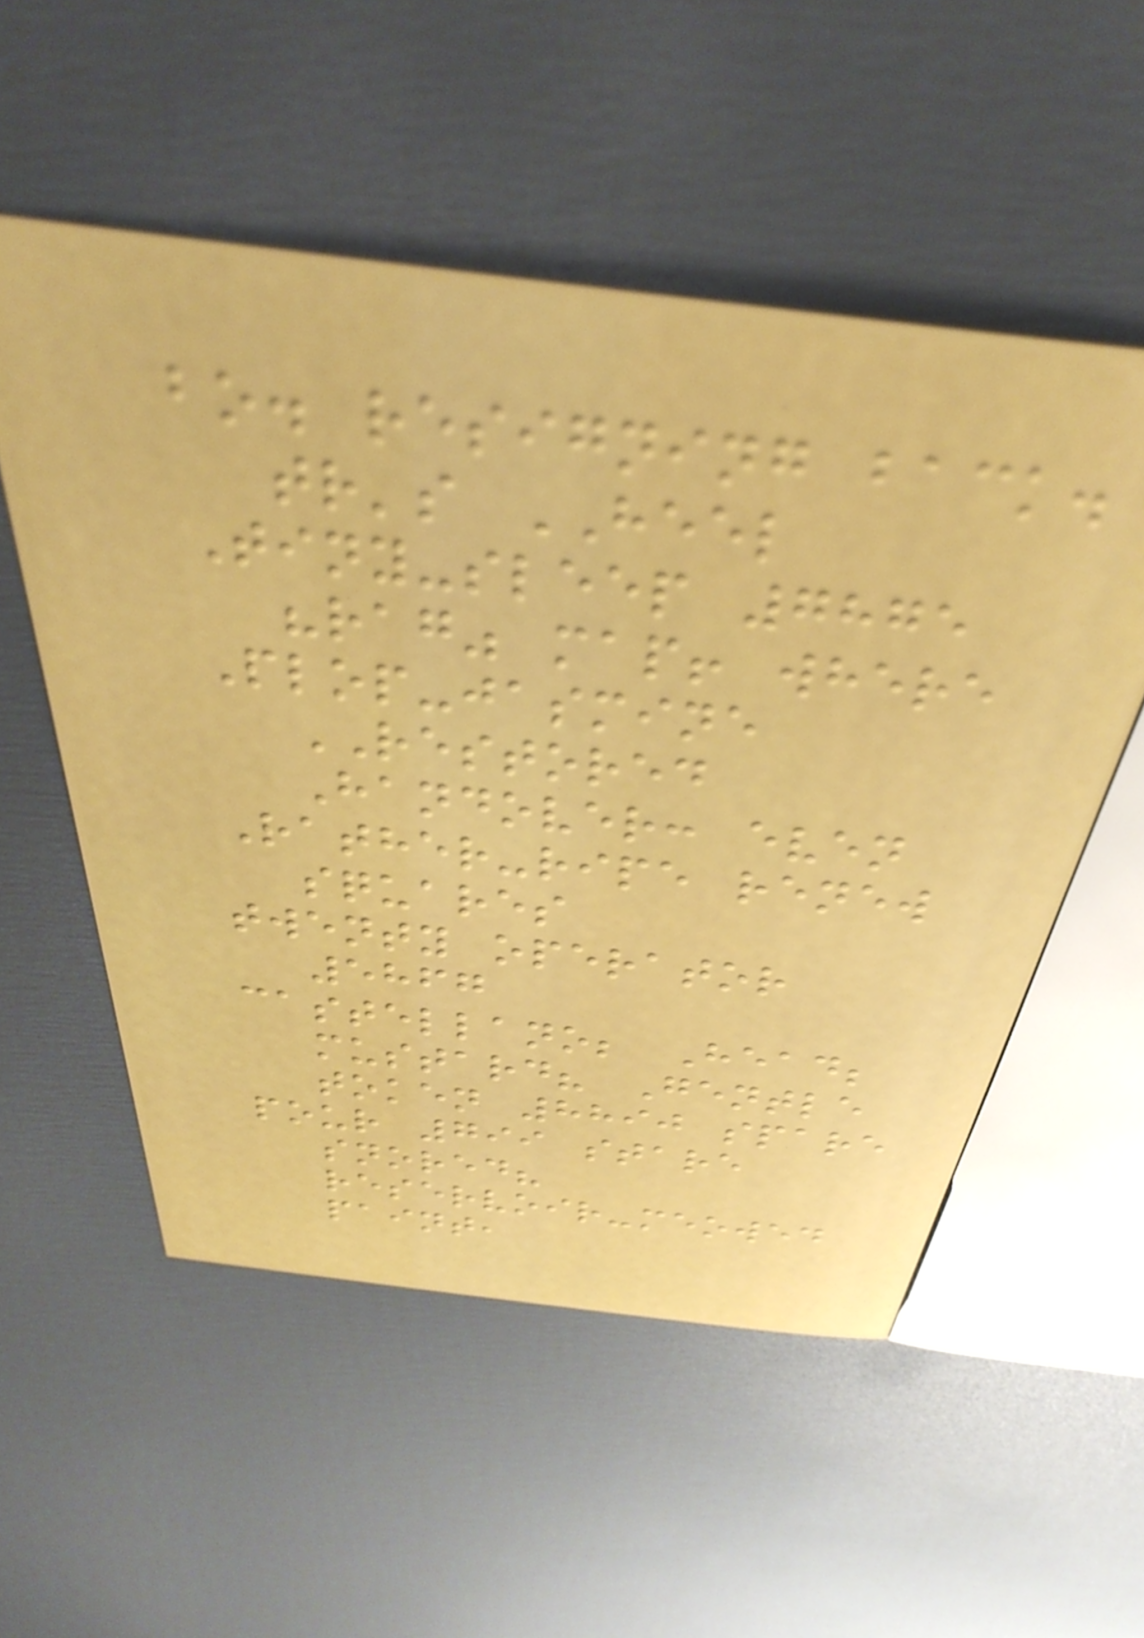bo. resigning back.
tr's HEEL
Tiny-sleep 7875
"rag" map! where
Plop-jasmine
RESTORED
Handover: even
Rather-ripe renew
squares
twenty operator
5867
castellano; Head;
mustard? Gentle
token 8890 spare
pour 799 stare
snored?
reservoir-meowed
paint,
